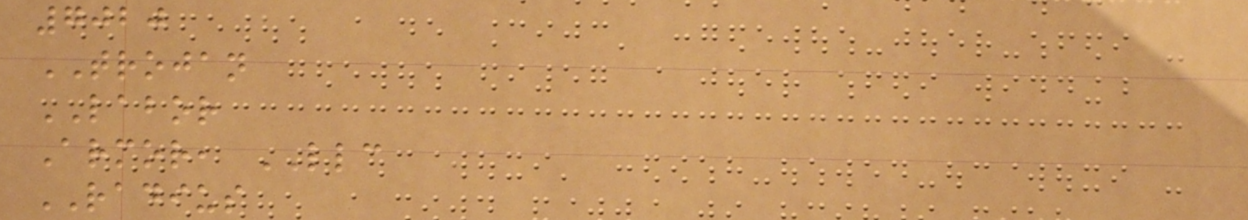7020
TROJAN
LABOR
Armor, LLC
RADIUS
